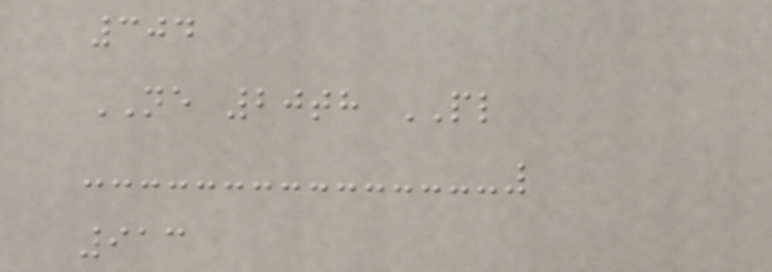304
NE 20th PL
913
